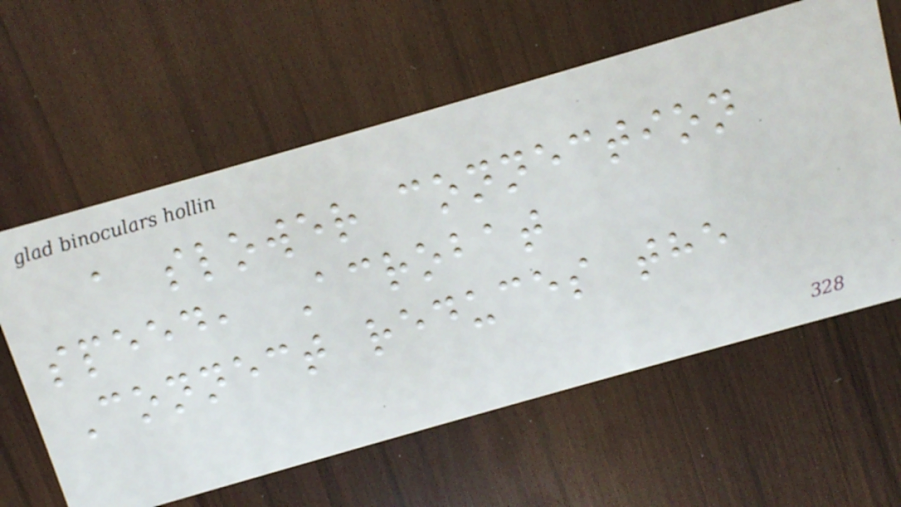a slower connection
speed, Acrobat
Connect reduces the
